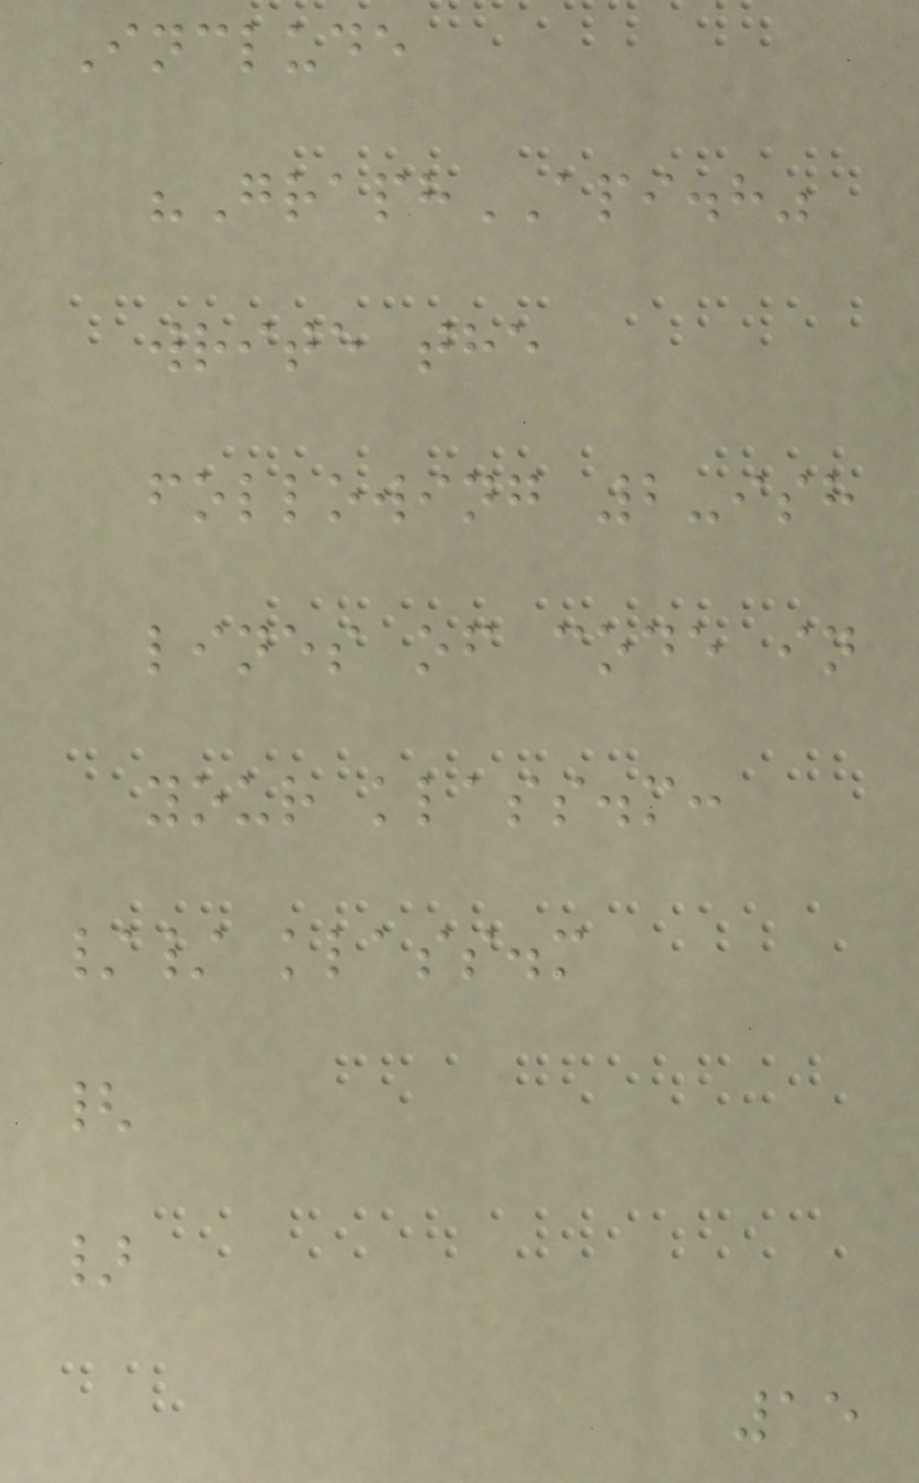Include
"GraphAPI.h"
write the
following 2-ish
lines of code in
your klass.m:
// klass.m
{
}
15
